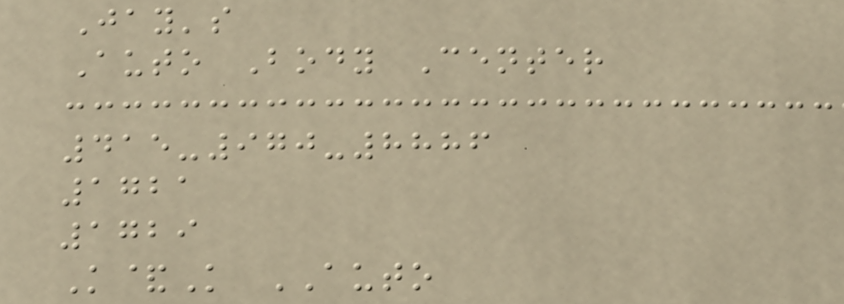Jay's
Auto Body Center
415-970-8886
1721
1729
K&K AUTO
